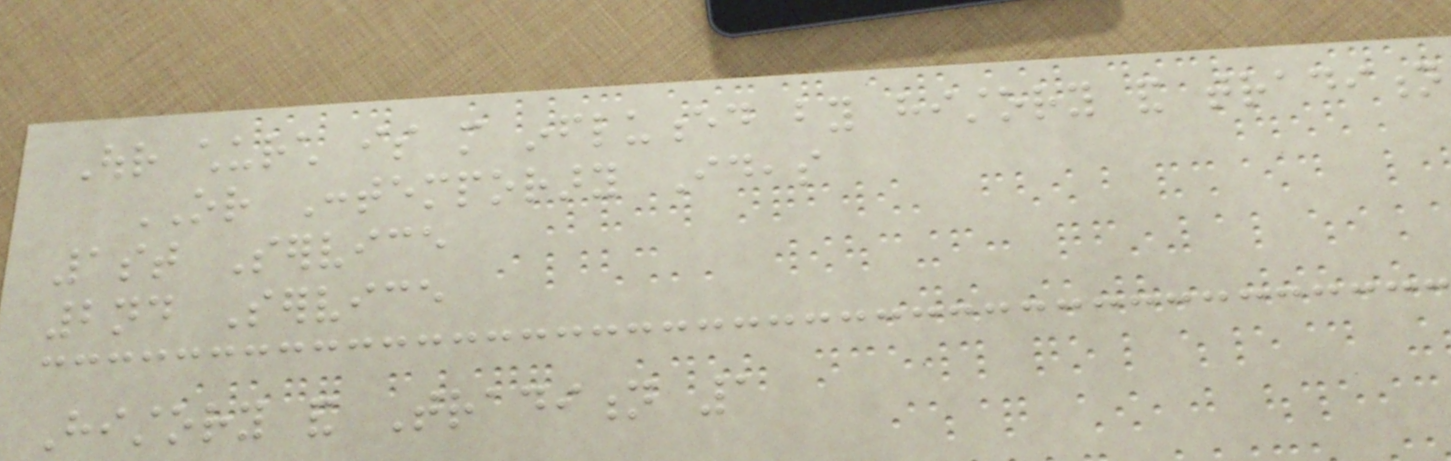Our church is more influenced by history and tradition
OR Contemporary Ideas
1st Service
2nd Service
History and Tradition 1
